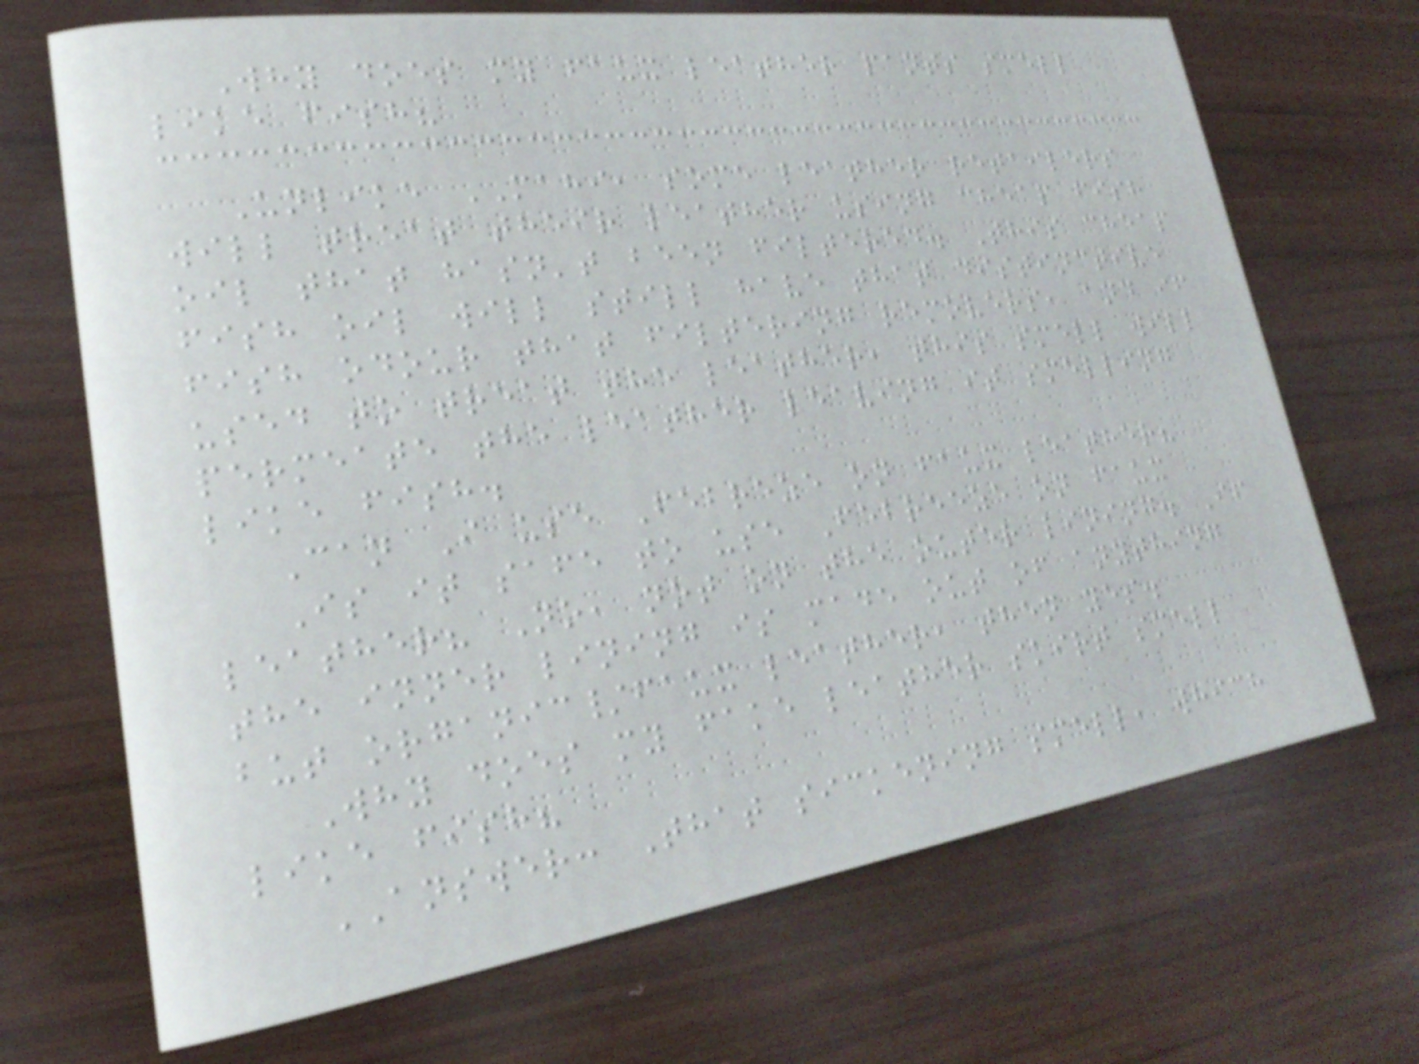Why does my faux leather pants smell
like fish?
Unlike MAHI, some leather retailers
will treat their leather using cheap fish
oil that hasn't been filtered. This cheap
fish oil will still have that distinctive
fish odour that filtering removers, and if
used to treat the leather, this smell will
permeate the leather leaving it smelling
like fish.
Can I use Febreze on faux leather?
Is it safe to use Febreeze on faux
leather? No, not on the outer lining. If
the inner lining is made out of anything
but organic/faux leather, then yes.
Why does my fake leather skirt smell
like fish?
ANSWER: That sickening smell, which
